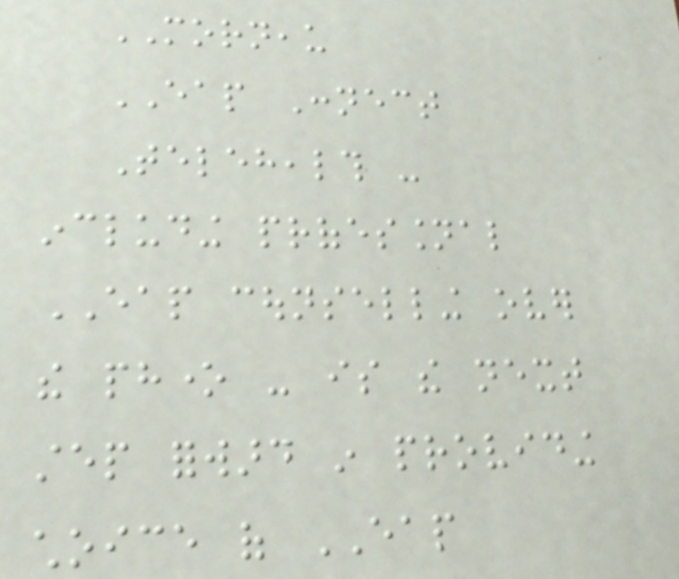MORNEAU
EAP Connect
Telehealth -
including professional
EAP counselling over
the phone - is the next
step forward in providing
choice of EAP
